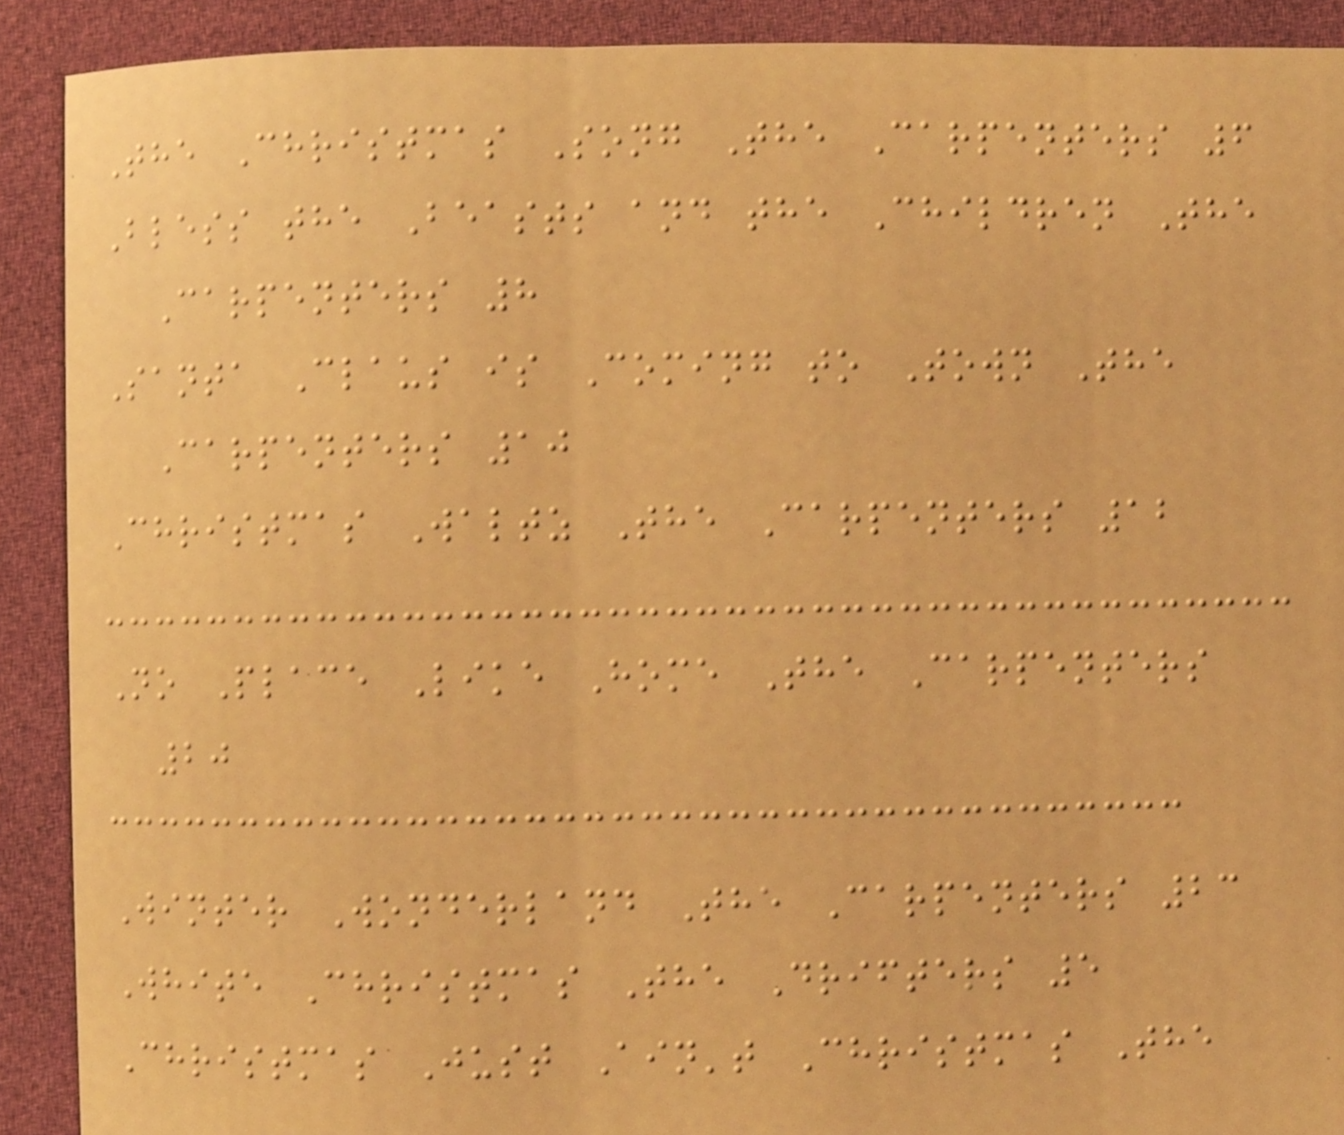The Christmas Song The Carpenters 6
Bless the Beasts and the Children The
Carpenters 8
Santa Claus is Coming to Town The
Carpenters 10
Christmas Waltz The Carpenters 12
No Place Like Home The Carpenters
20
Winter Wonderland The Carpenters 23
White Christmas The Drifters 5
Christmas Just Ain't Christmas The
